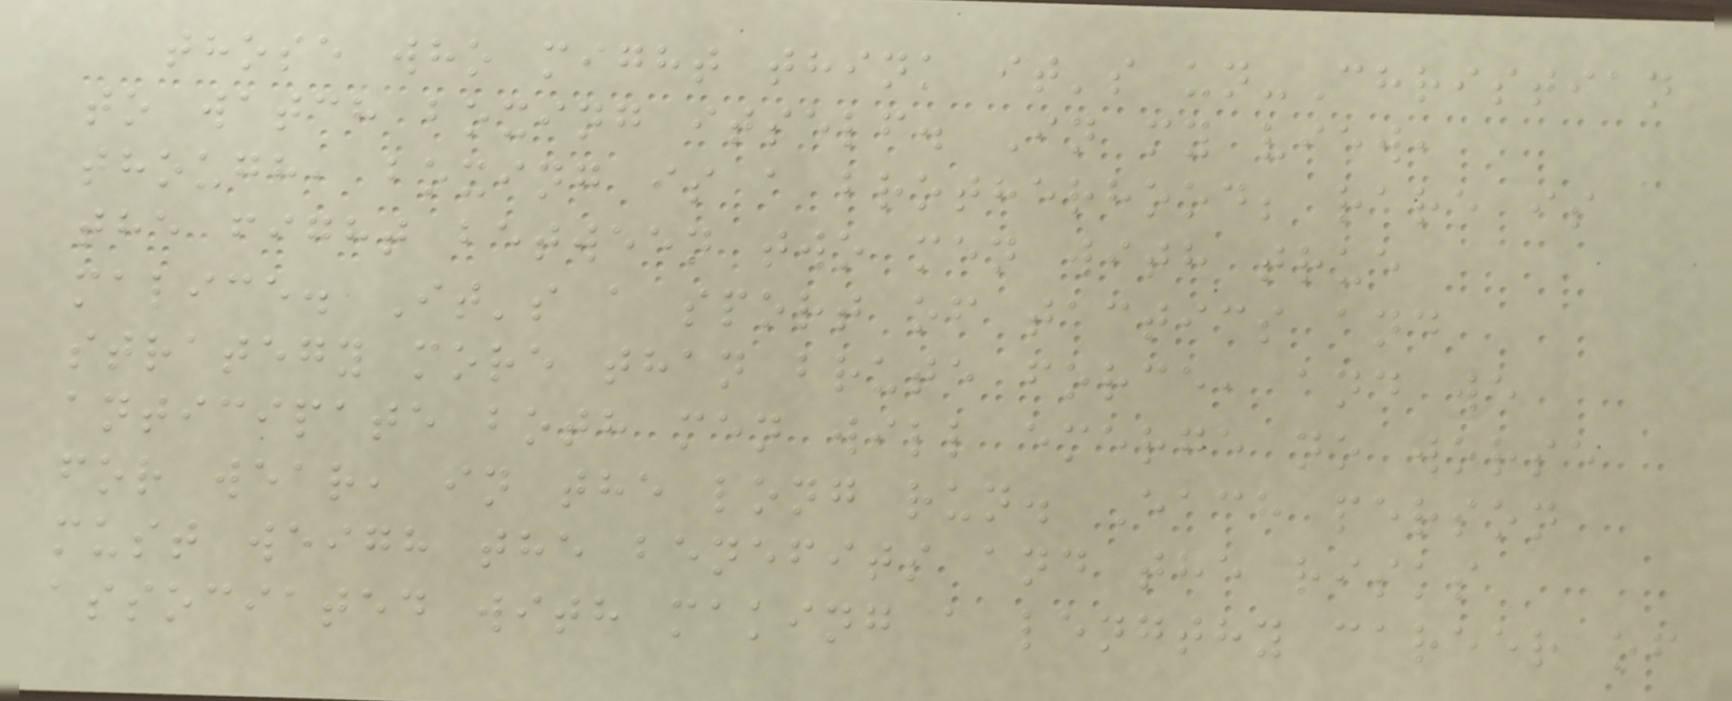those who might think it's un-Christian
to watch boxing itself. In my view,
though, boxing is a brotherhood; rare is
the fight between two men with true
malice. It's a sport of tactics and
strategy more than brute force, and we
anticipate both men will emerge no worse
for wear, in the long run. Each person
must weigh the benefits and the risks
associated with making a lengthy career of
